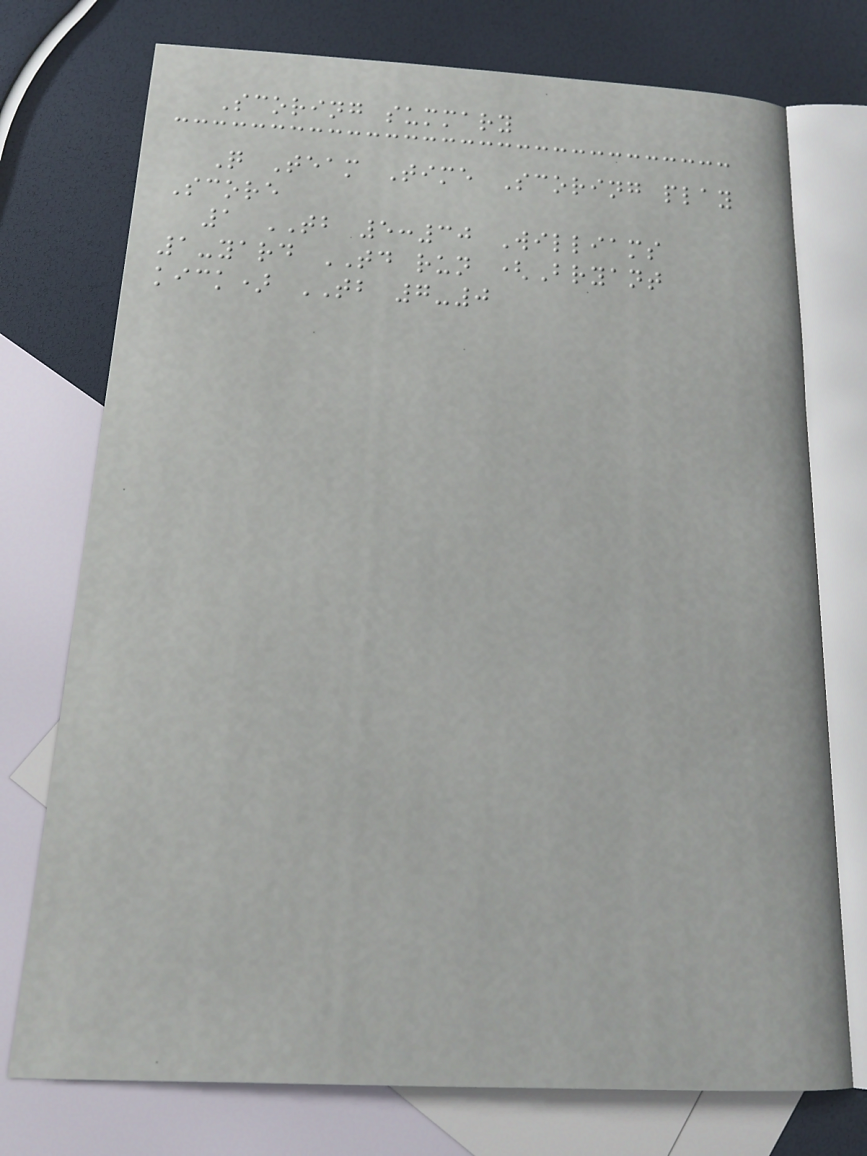Scoring summary
Q Team Time Scoring play
Score
1 TB 5:30 Williams
1-yard TD run (Bryant
kick) TB 7-0
